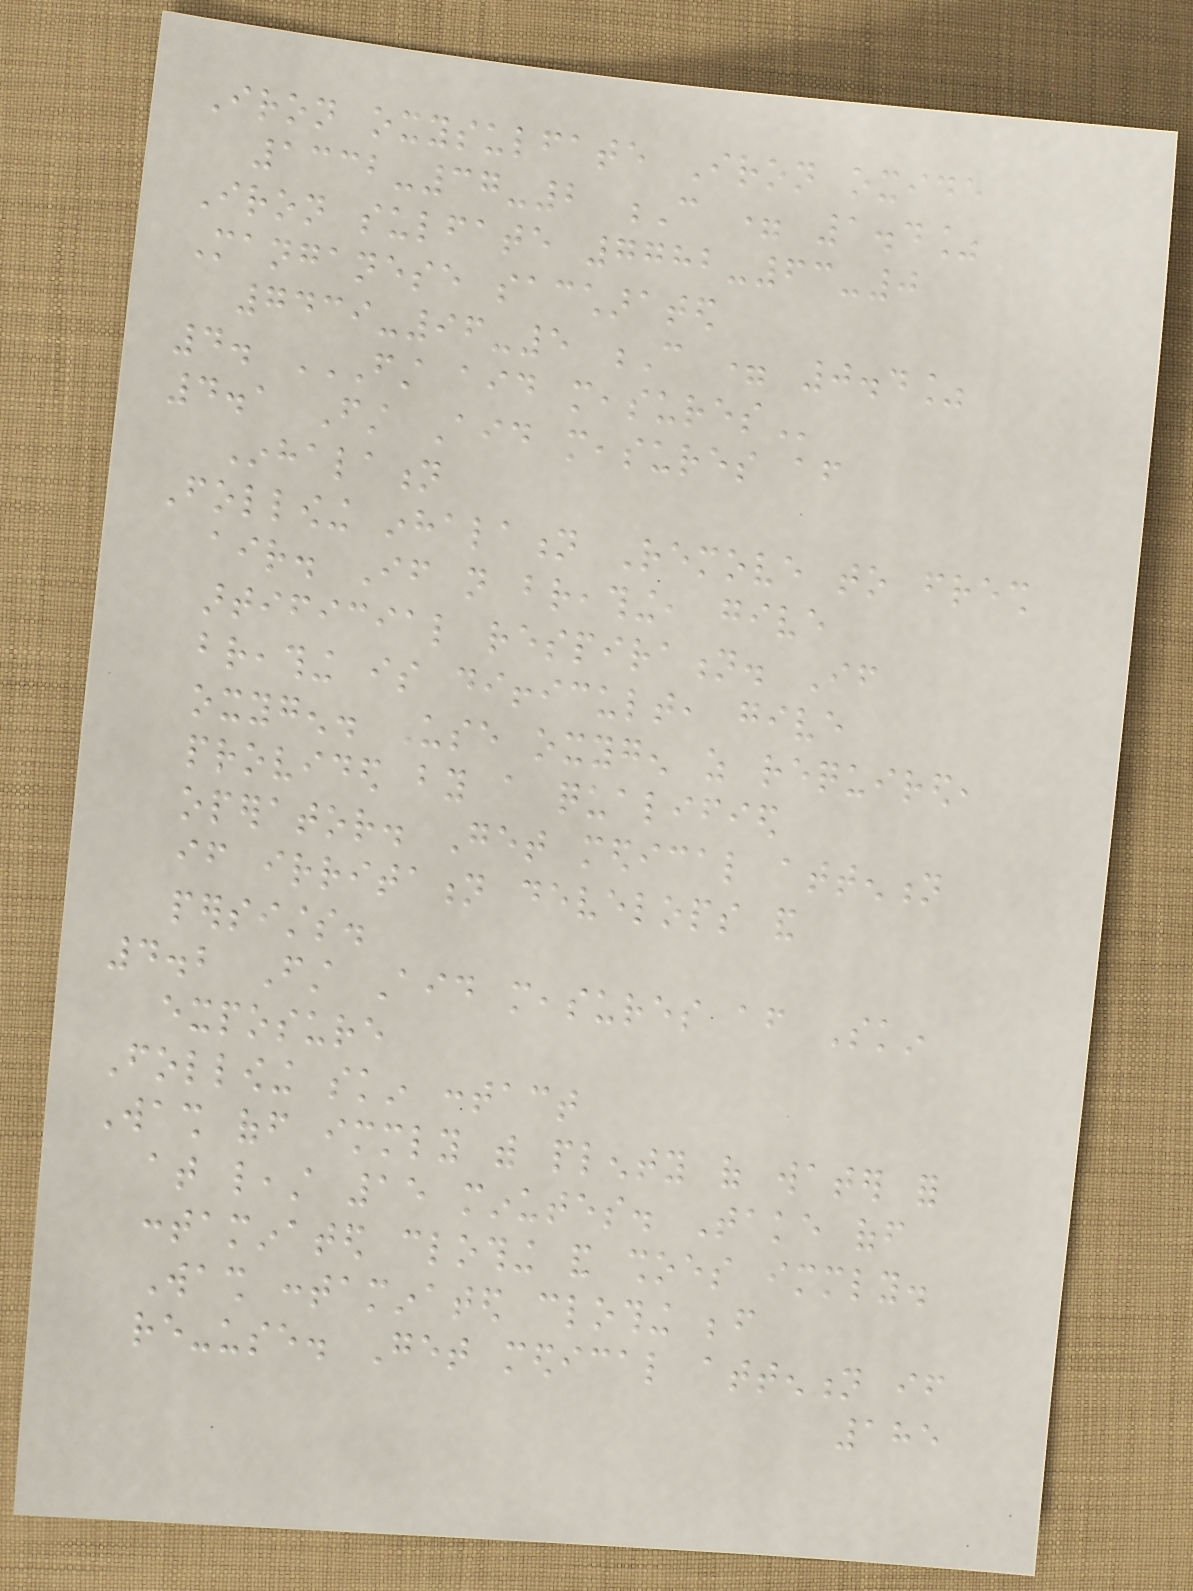Iron oxysulfate Iron oxide
1332-37-2 C = 1.4%
Iron sulfate 7782-63-0
Manganese saccharated
7439-96-5 C = 0.4%
4. FIRST AID MEASURES
4.1 First Aid measures after
Inhalation
Following inhalation Remove to fresh
air. If not breathing, give
artificial respiration. If
breathing is difficult, give
oxygen. Use oxygen as required,
provided by a qualified
operator. Get medical attention
if irritation develops and
persists.
4.2 First Aid measures after Skin
exposure
Following skin contact
Wash off immediately with plenty of water for
at least 15 minutes. Take off
contaminated clothing and shoes immediately.
Wash contaminated clothing before
re-use. Get medical attention if
185
